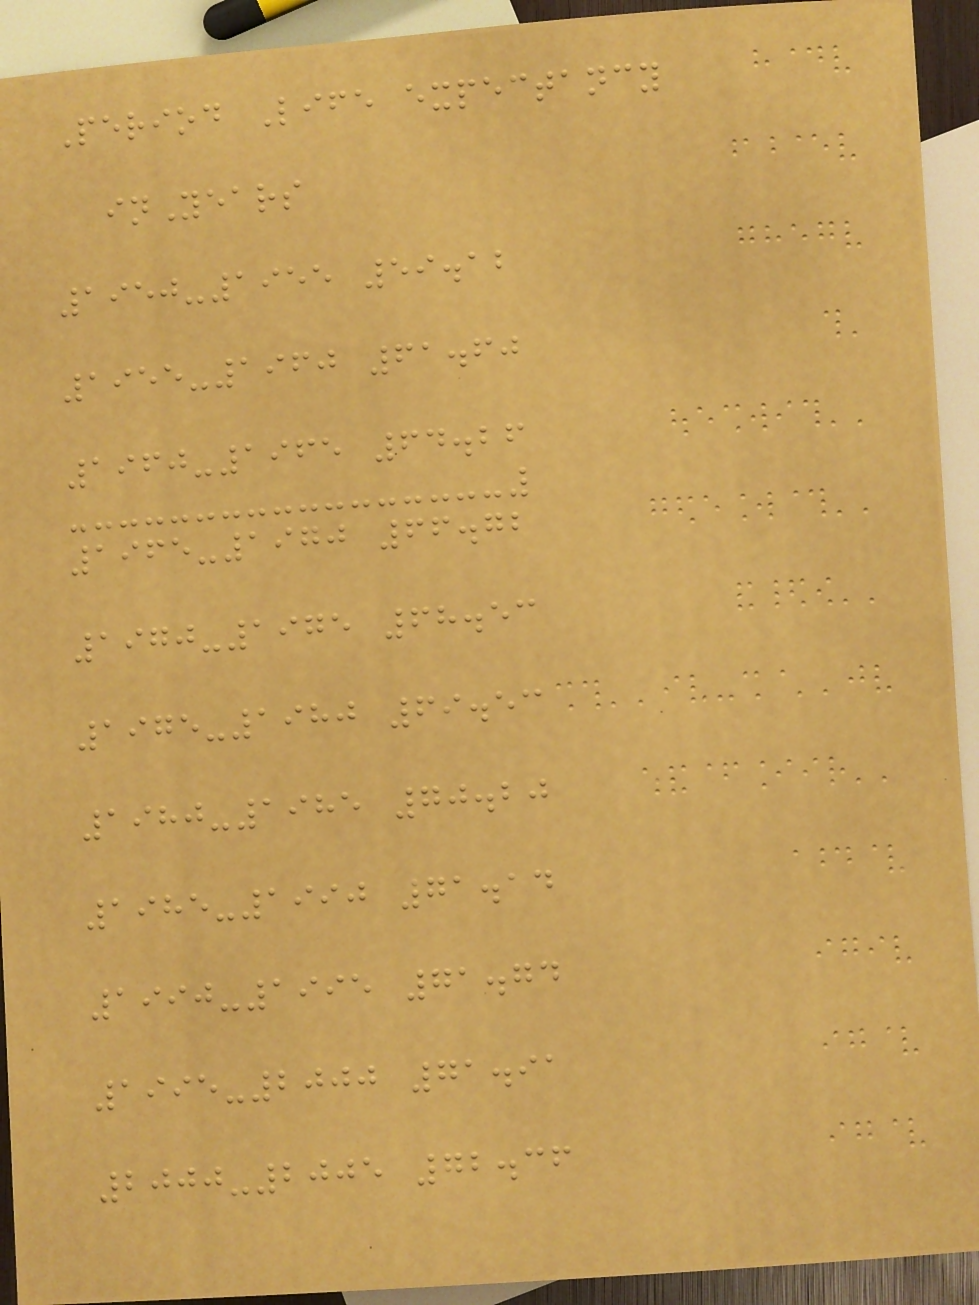Period Life expectancy
inYears
1950-1955 59.12
1955-1960 61.60
1960-1965 64.26
1965-1970 66.72
1970-1975 68.53
1975-1980 69.53
1980-1985 70.20
1985-1990 71.14
1990-1995 71.74
1995-2000 71.91
2000-2005 72.36
